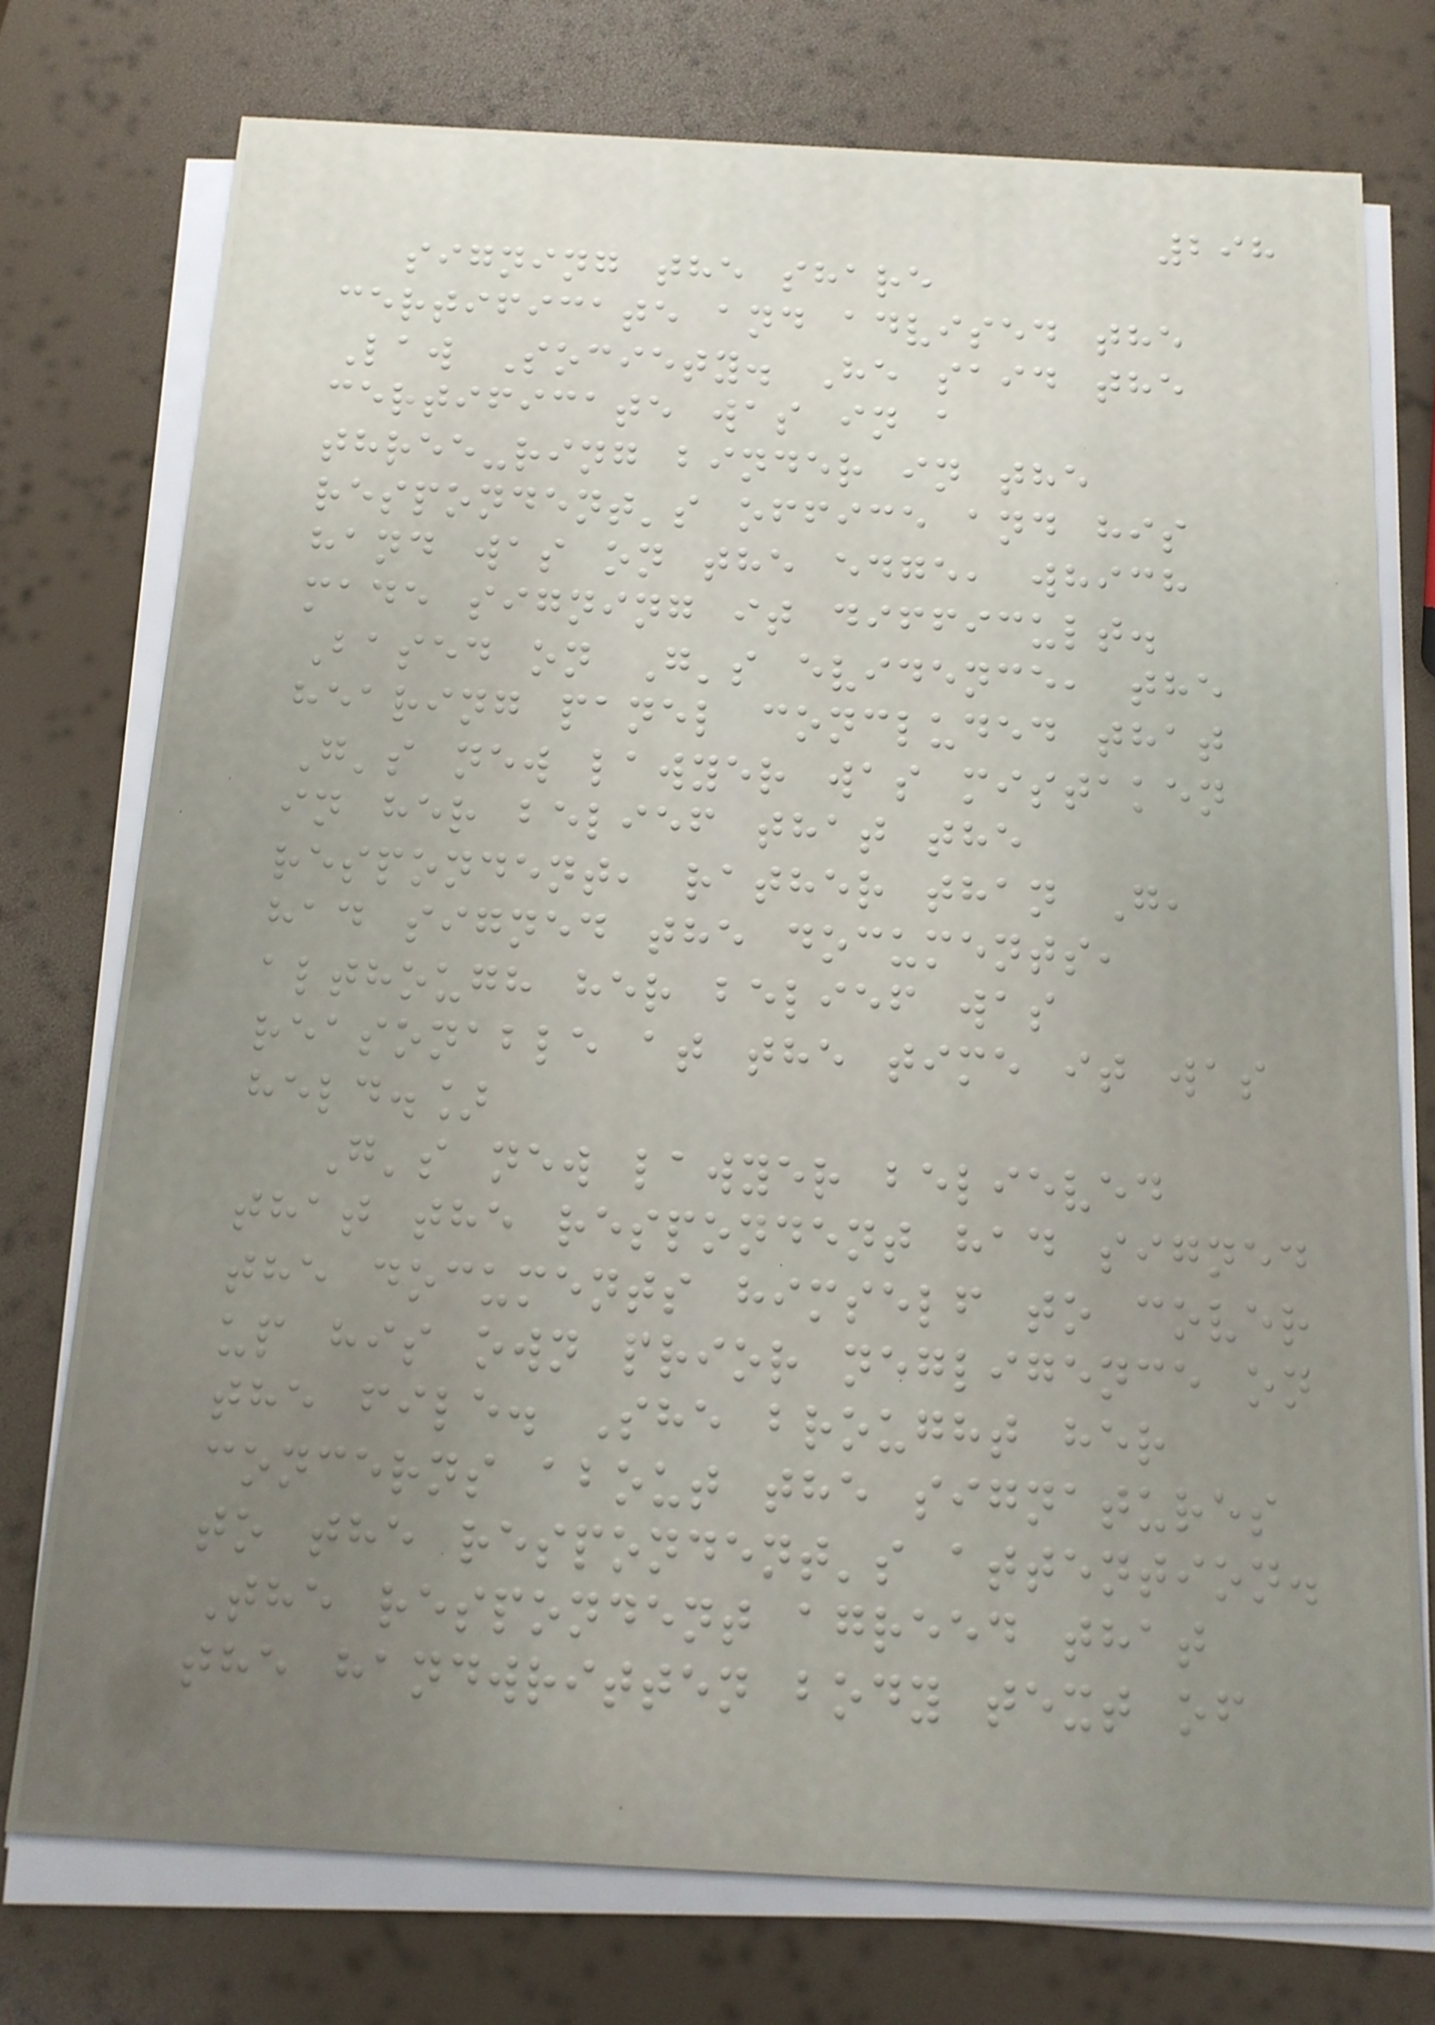298
signing the share
certificate and advised the
Law Society. He said the
certificate was in a
three-ring binder in the
respondent's office and his
hand was on the edge, which
made signing it difficult.
Based on G's evidence, the
hearing panel concluded that
G's new lawyer was mistaken
in her belief that the
respondent, rather than G,
had signed the documents,
although her belief was
reasonable at the time it was
held.]
G's new lawyer believed
that the respondent had signed
the documents himself to cover
up his own prior negligence on
the file. She brought her
concerns about the signatures
to the respondent's attention.
The respondent agreed that
the handwritten body text of
